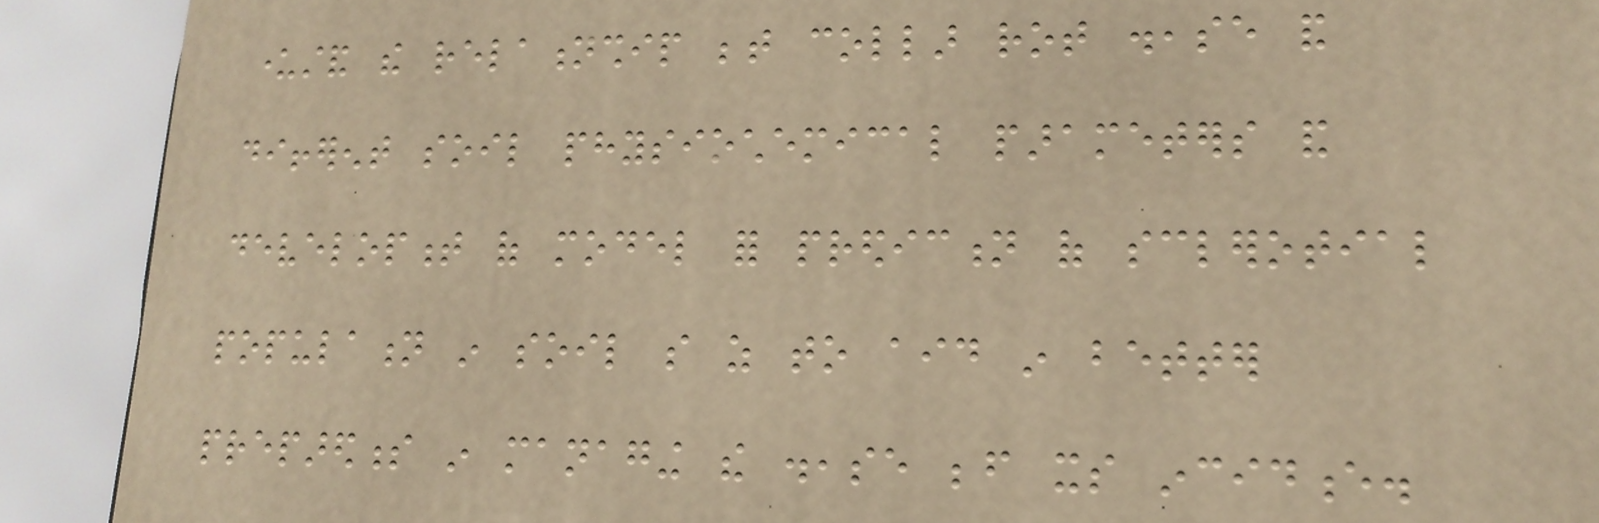understand the relationship between collar rot disease and
different soil physiochemical parameters and
development of model for prediction of sclerotial
population in soil so as to aid in better
preparedness in managing the disease before its incidence.
